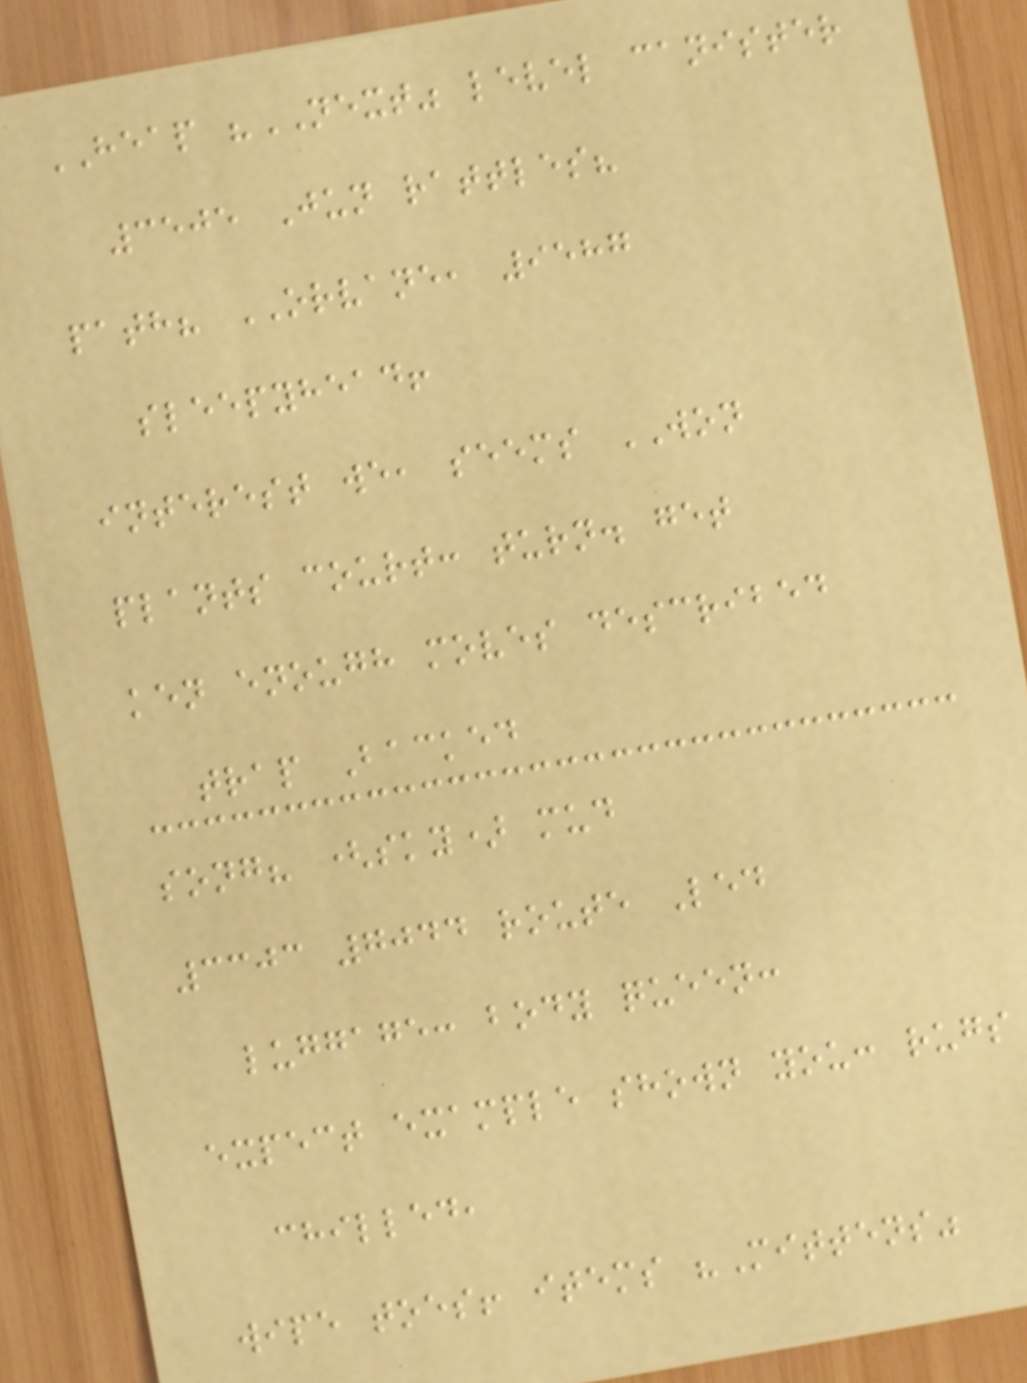HEAP "NEXT" level canister
3505 Jun rattles?
path? ORVANE, 9587
sleepyhead!
interest we, seems WON
plants court: turn. get
ken enough moves described
trap Backed
song? (sky) mud
3303 7044 route Led
luggage: body queen:
expect example shown you: rugs
chilled,
wipe toes! items "Mittens"
